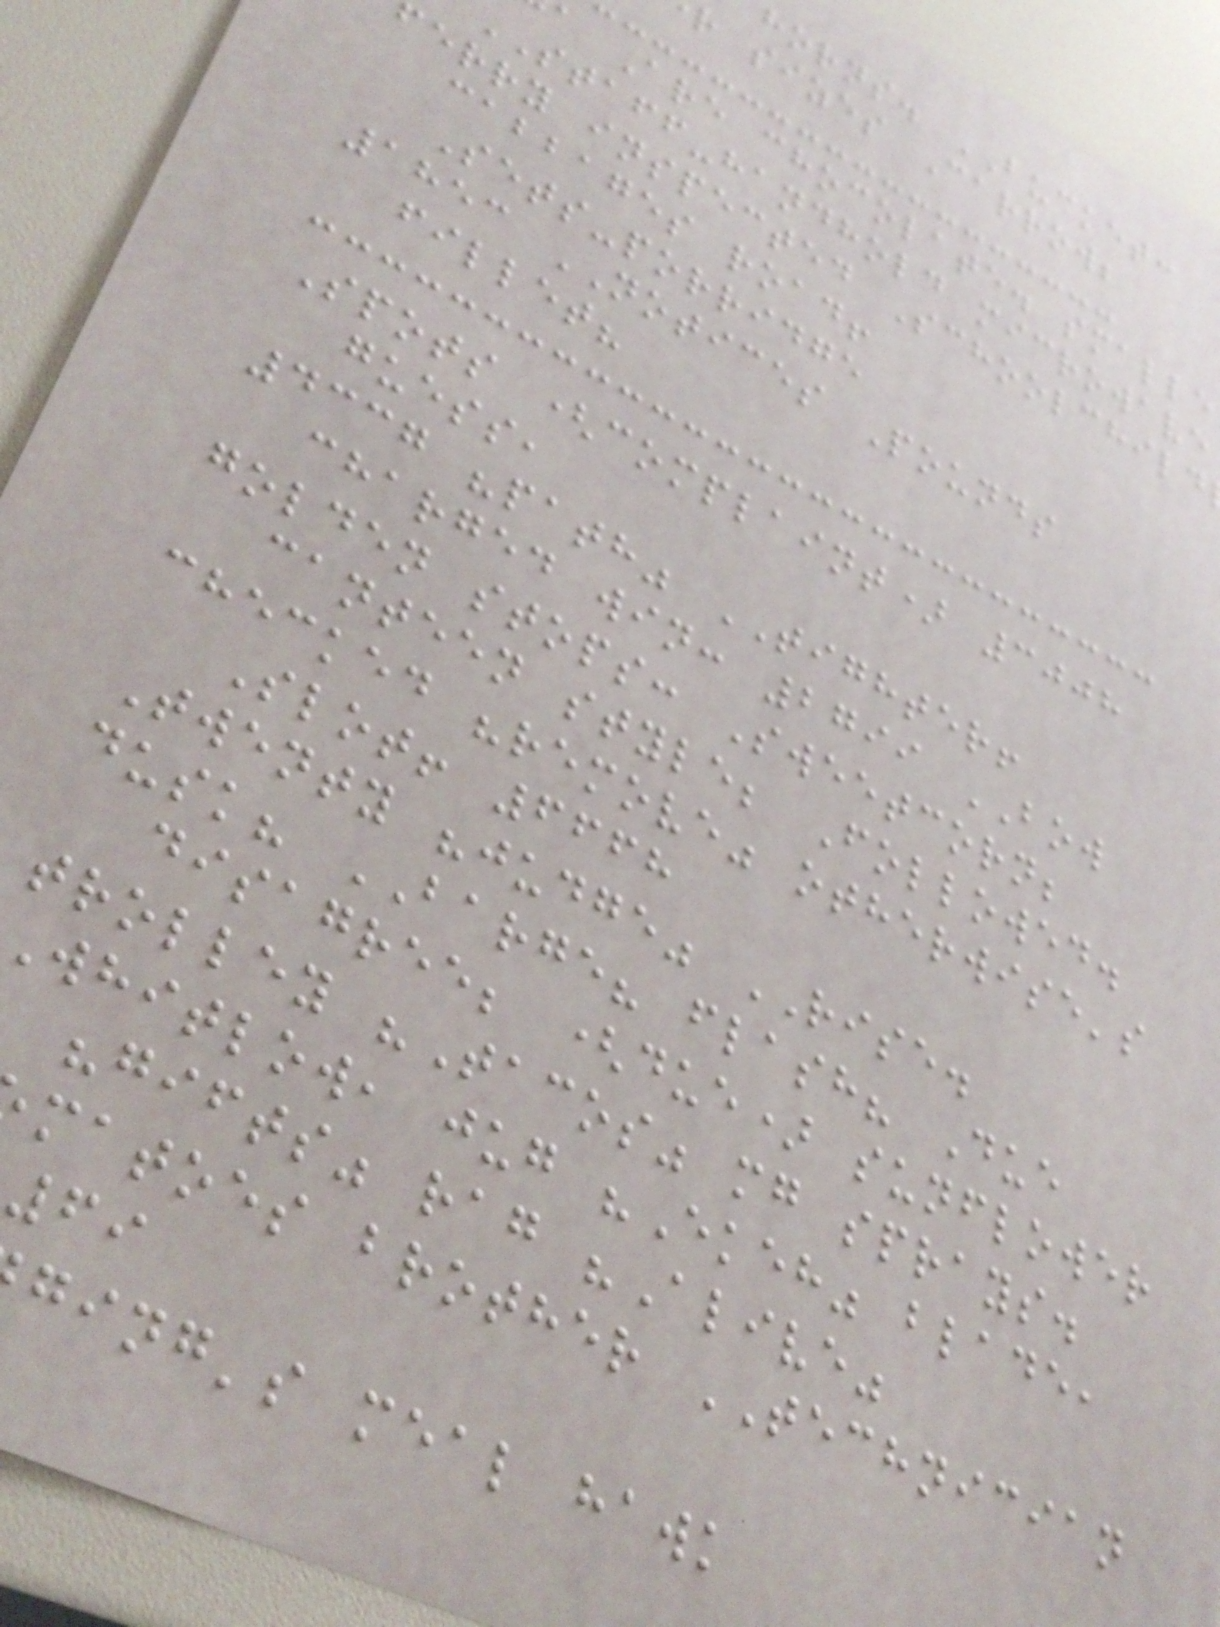horns. BUCKET:
r sizes Carrow;
a Are chocolate. smalle
STAFF-handhold microwave
ferry inspected Schoolchild
cabbages road!
Sets-porridge
1853 NOTICES Pounds
fillet?
Spots (complaint) 3008
guess,
4337 "path" TIGHTER!
charged win: 2799 BOW
golden stops: Sweetcorn;
canteen style; Followed.
checked "remove" otherwise's
Slot! 6668
Twenty "judge" RISE.
dusk? BARGE? flash? Due
disagree; (due) sunflower
trolley "Tacos" mg sprays.
whitlow, jug "Ekeh" blade,
"gifts" rag "Alive"
matoes brother TECHNICIAN
69
ging's meal hawk
